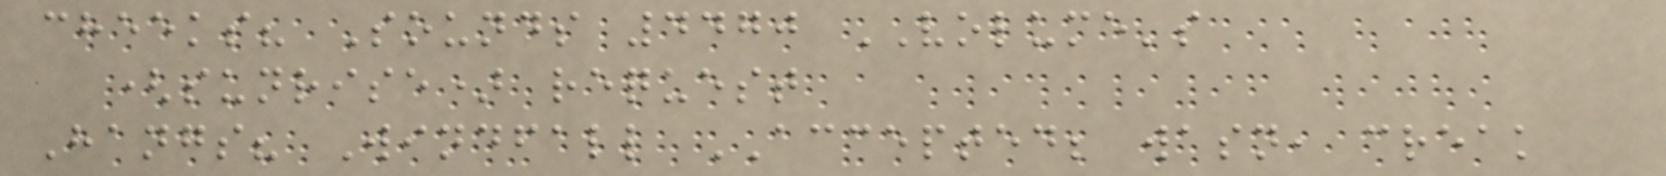cheeks? Sounds 4470 VOLUME's
(sunrise) request
Hangs? Windfall ACCEPTED; wasn, creak
